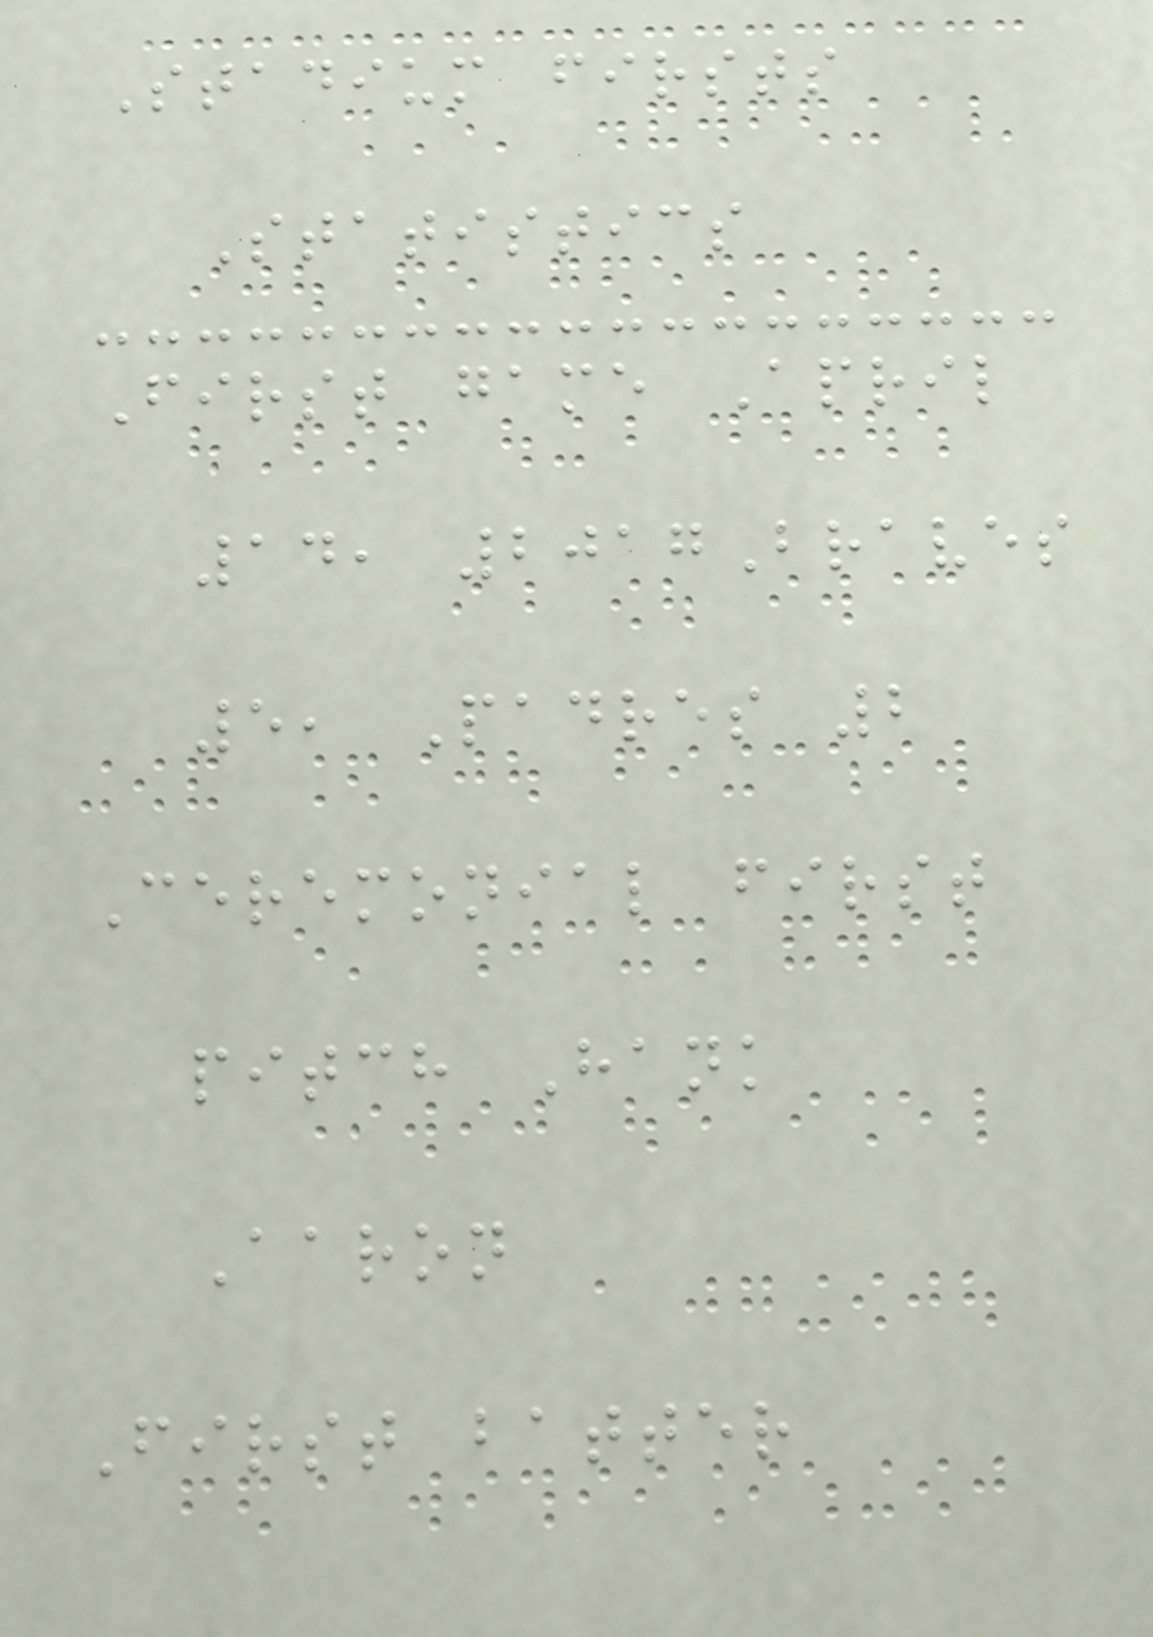Stadium firsts
Statistics
First game April
14, 2017Braves
5, Padres 2
Ceremonial first
pitch Hank
Aaron
First batter
